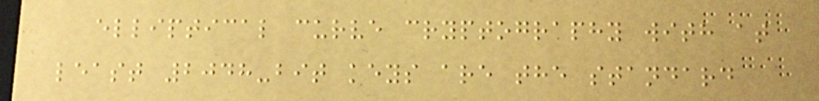elliptical curve cryptography with at
least 2048-bit keys are the standard
